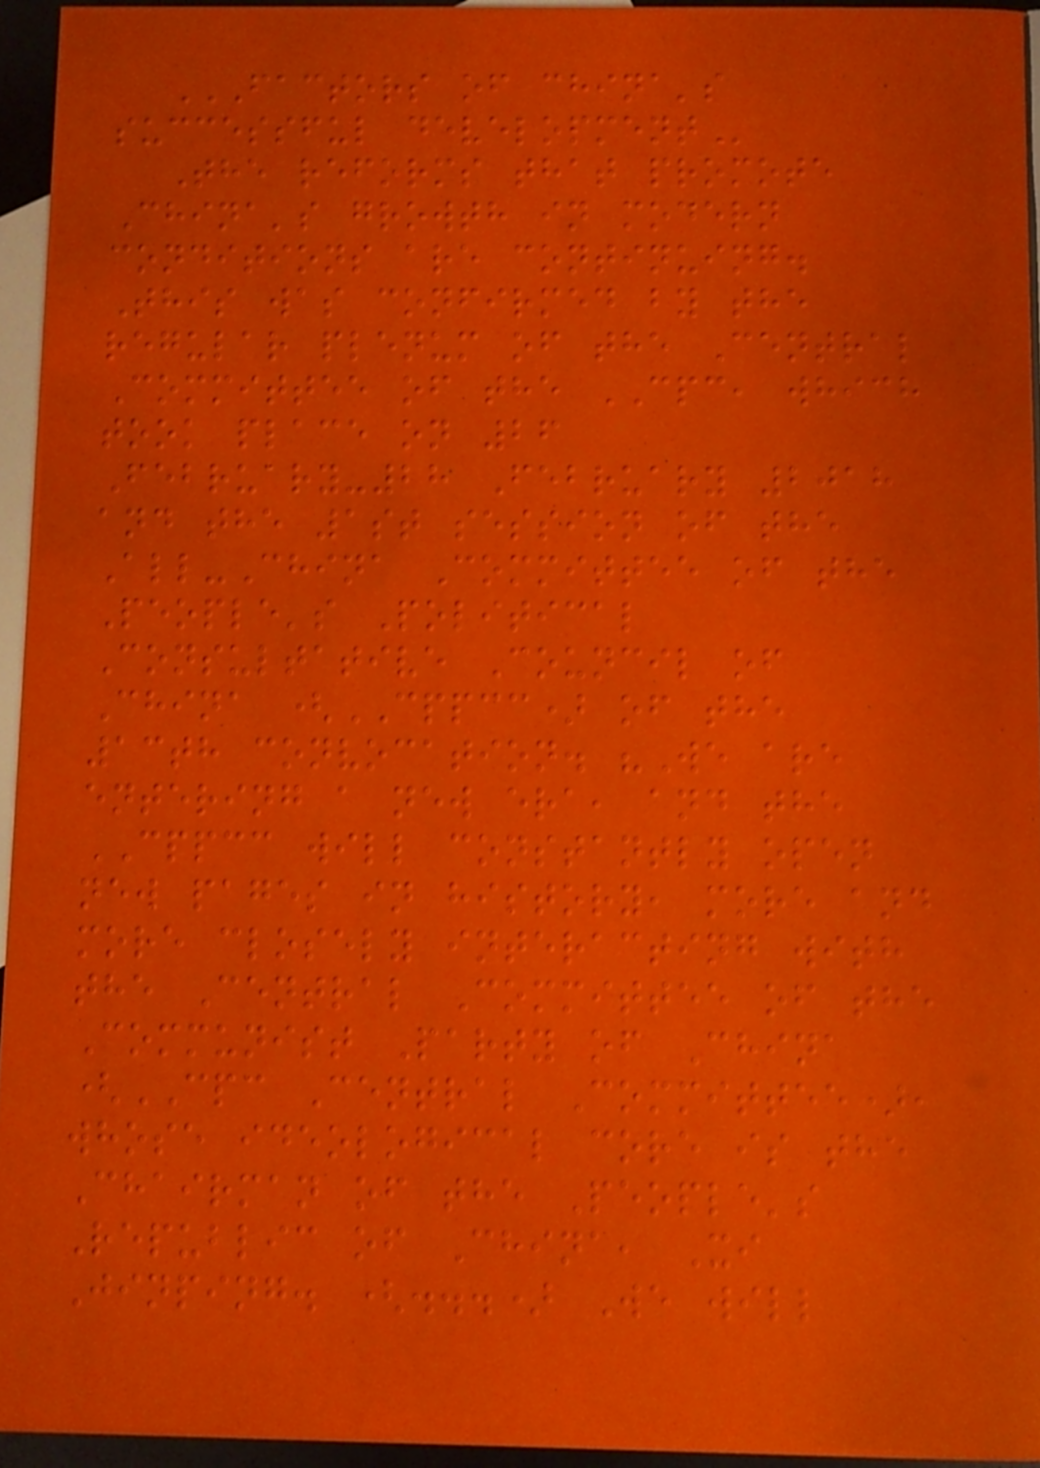FACTORS OF CHINA'S
SUCCESSFUL DEVELOPMENT
The reforms that promote
China's growth in modern
conditions are continuing.
This was confirmed by the
regular plenum of the Central
Committee of the CPC, which
took place on 26
February-28 February 2018
and the 1st session of the
All-China Committee of the
People's Political
Consultative Council of
China (CPPCC) of the
13th convocation. "We are
entering a new era, and the
CPPCC will constantly open
new pages in history, more and
more closely interacting with
the Central Committee of the
Communist Party of China
(CPC Central Committee),
whose ideological core is the
Chairman of the People's
Republic of China, Xi
Jinping. (...) We will
